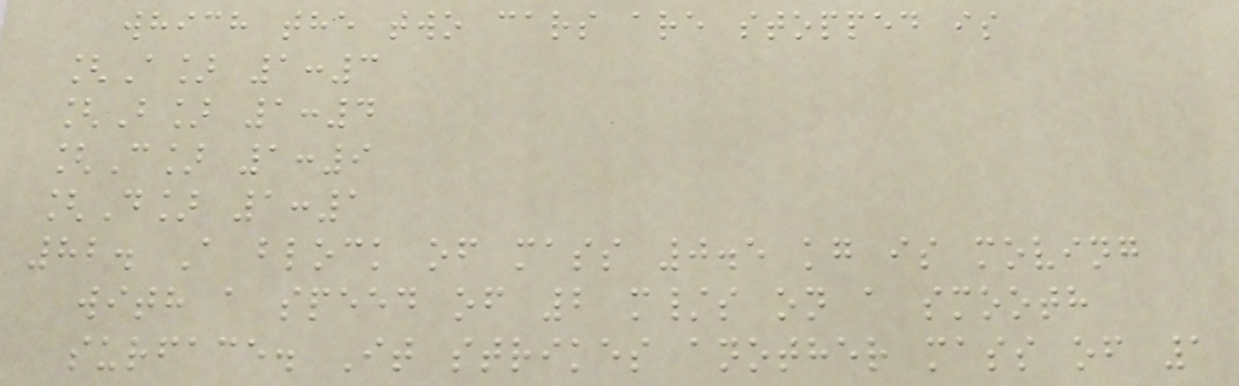which the two cars are stopped is
[A] 1:3
[B] 1:4
[C] 1:9
[D] 1:1
82. A block of mass 0.5 kg is moving
with a speed of 2 m/s on a smooth
surface. It strikes another mass of 1
